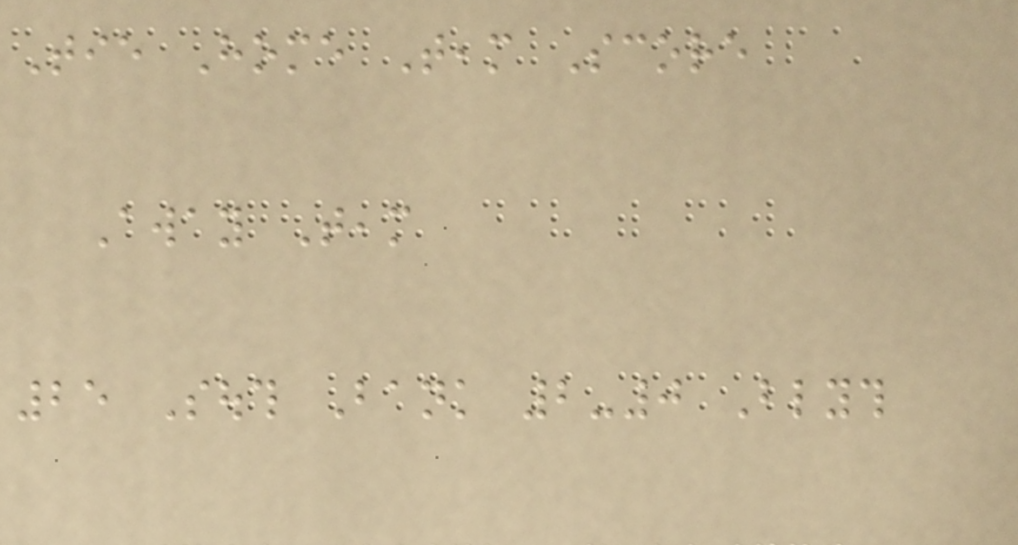Tie Home Team Score
Away Team
25 South Bank 2-0 Blyth
